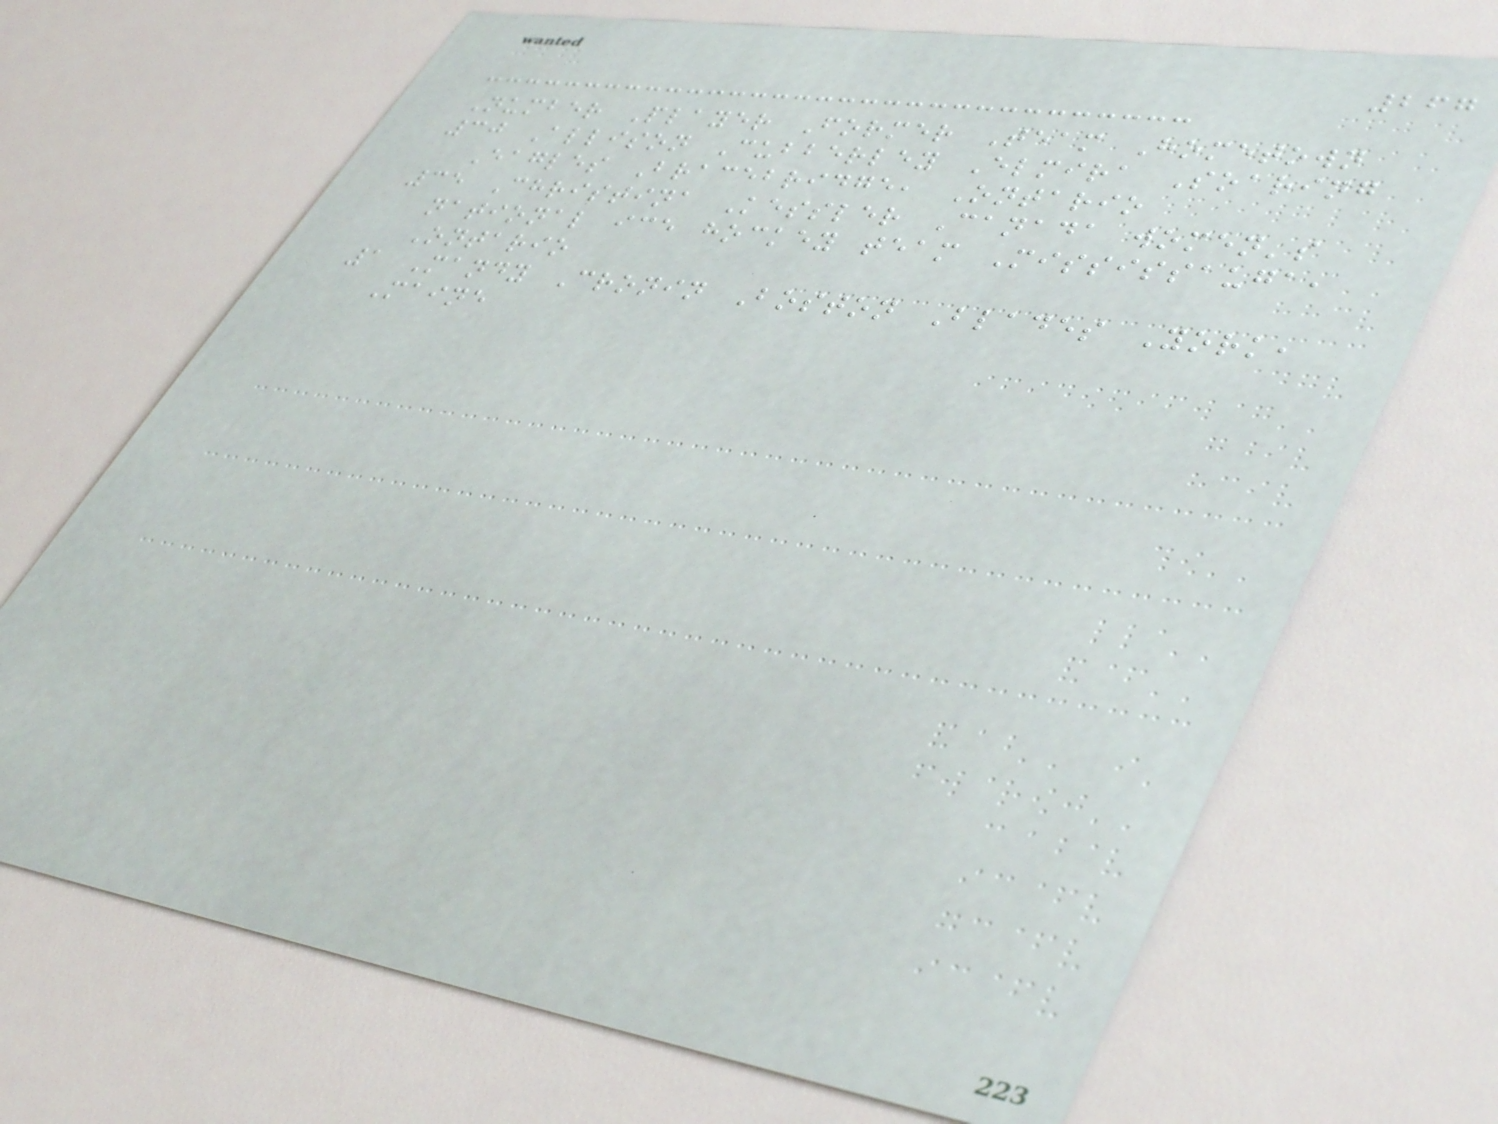267
Number Player Former Team Hometown
30 Allison Cubberley Elmira Soaring
Eagles Bracebridge, Ontario
35 Christina Kessler Canada women's
national ice hockey team Mississauga,
Ontario
1 Mandy Cronin Boston Blades York,
Maine
